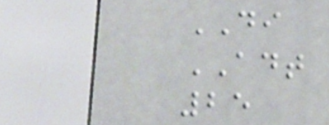DI
ADT
25
